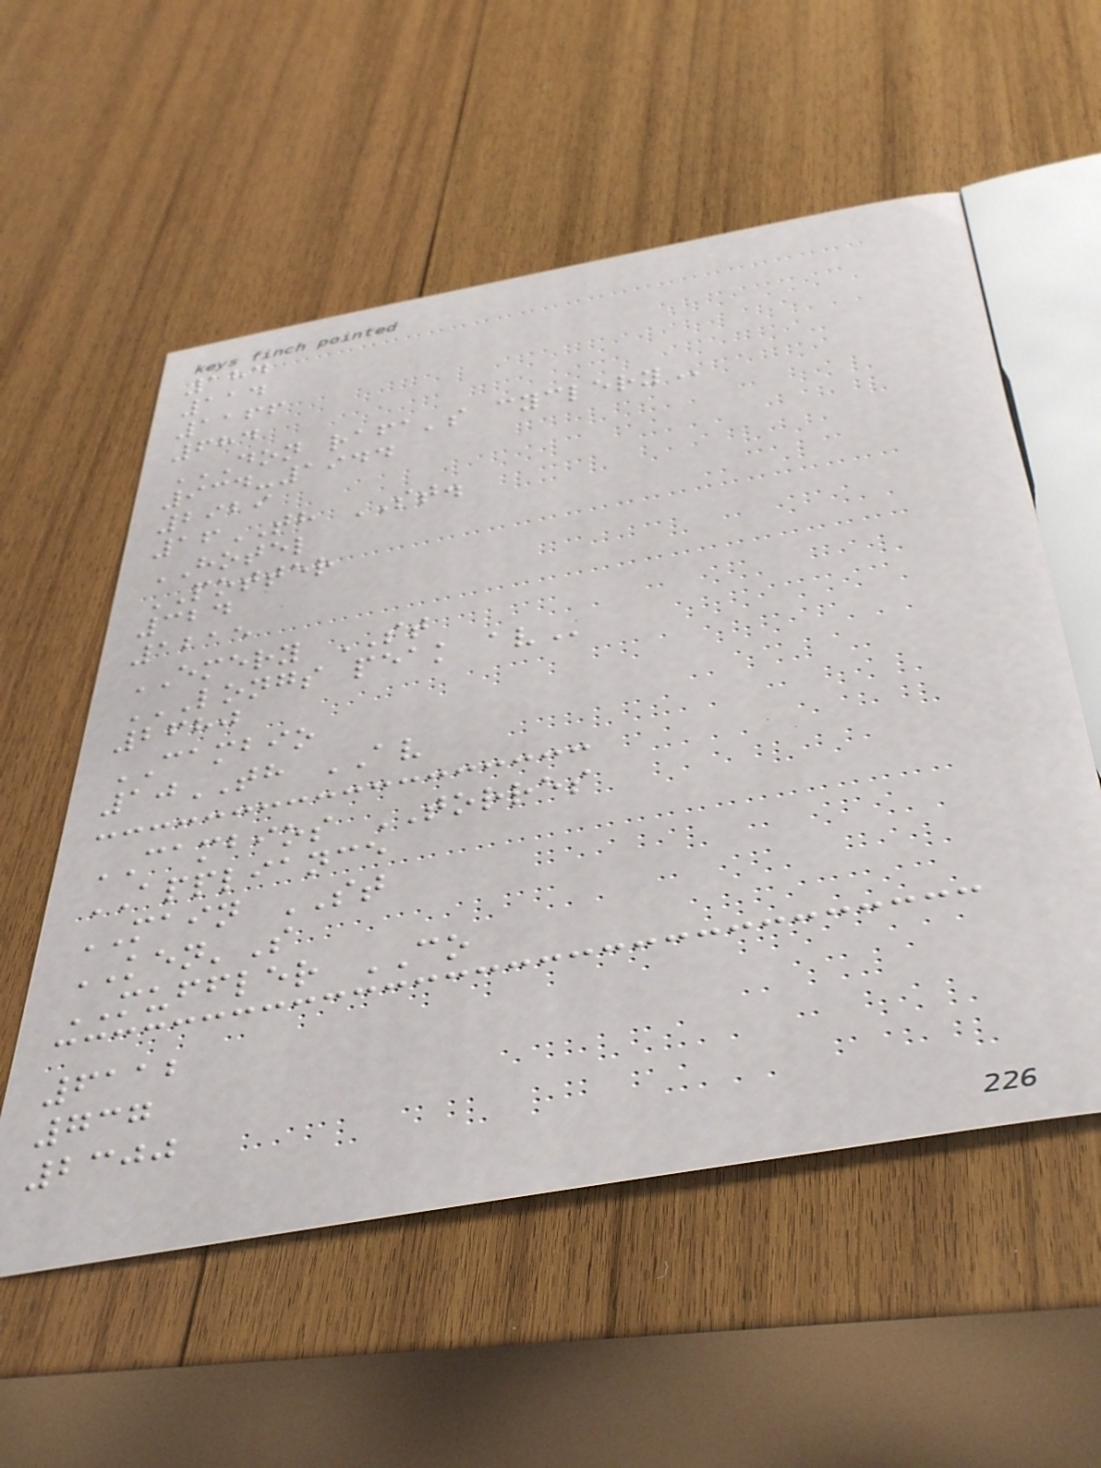184
114
1166
684
DON RAFA'S CYCLERY
934-1944
2929
16TH ST.
HOTEL
POTTER
324
1215
EMERY ST
LONGS PEAK AV
2680
CAMBIO
10TH AV
CAMBIOS TORRES
APPLIANCE
MAIN ST
KEN'S
MUFFLER CO
6112
737
2300
